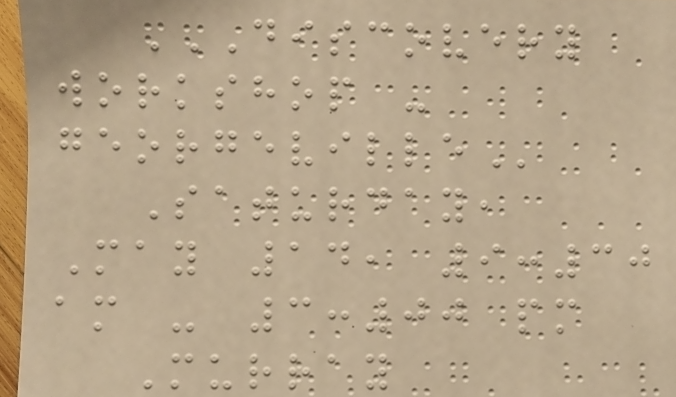DISCOVERY
WORKSHOP -
GEORGEVILLE
Saturday,
May 14, 9:30
am - 3:00 pm
Murray
